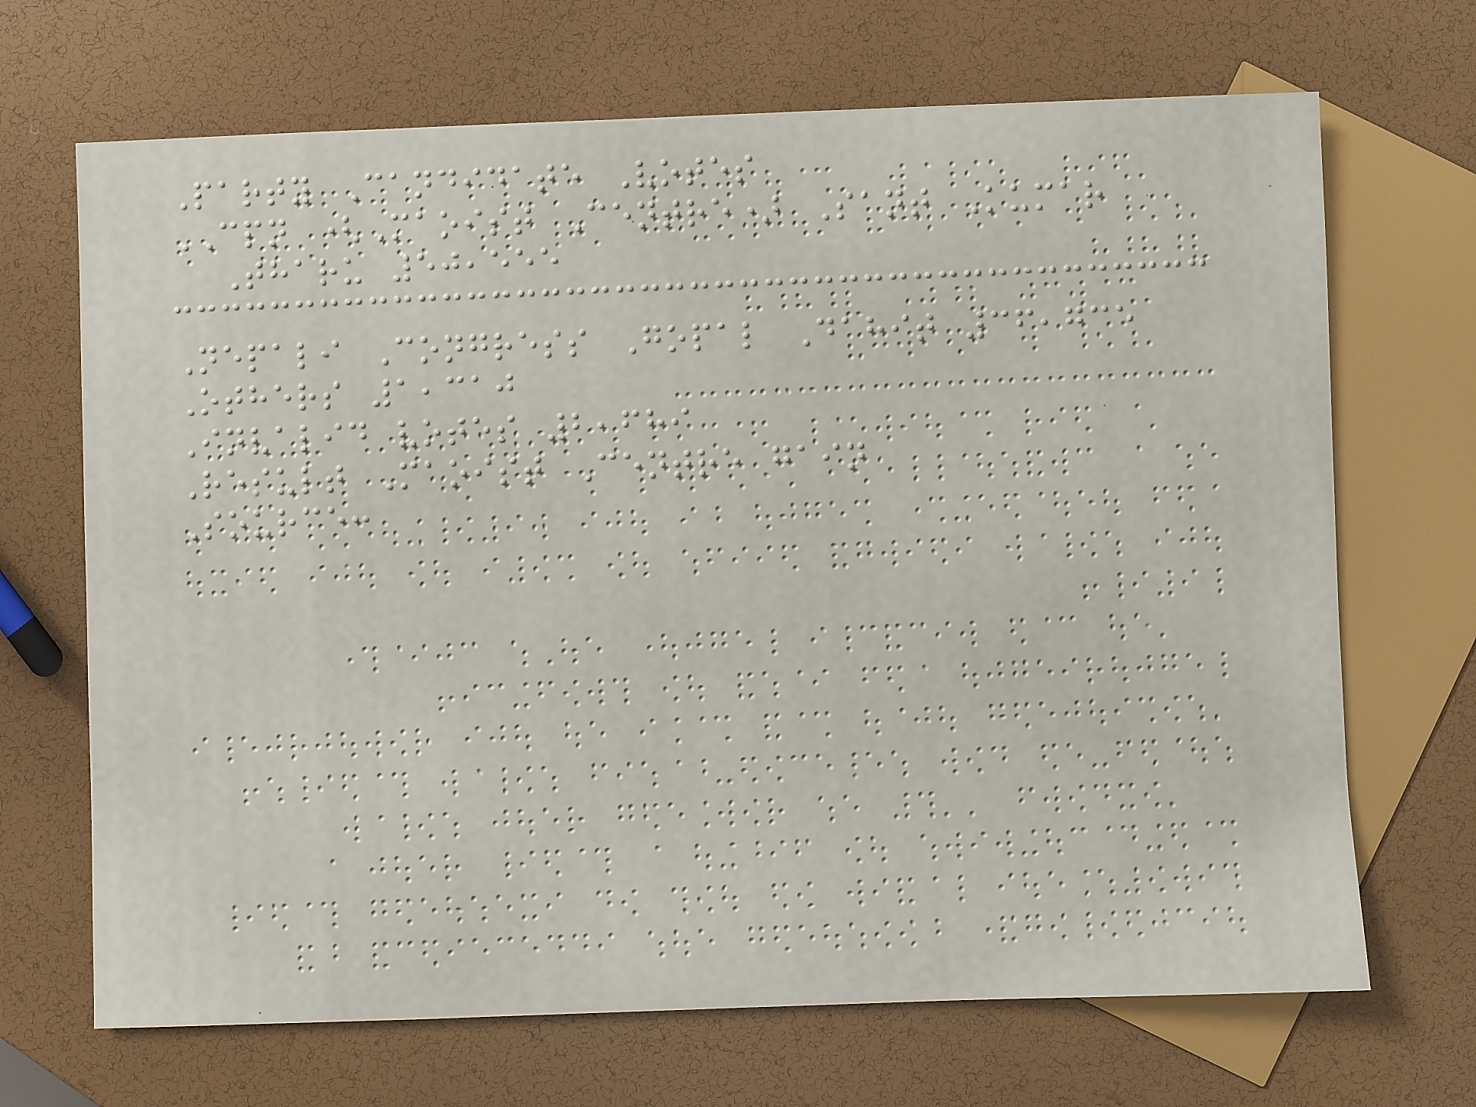Party Candidate Votes
CPN (Maoist Centre) Sant Kumar
Tharu 50,555
Nepali Congress Gopal Dahit 36,735
Others 1,310
Invalid votes 2,689
Result Maoist Centre gain
Source:
